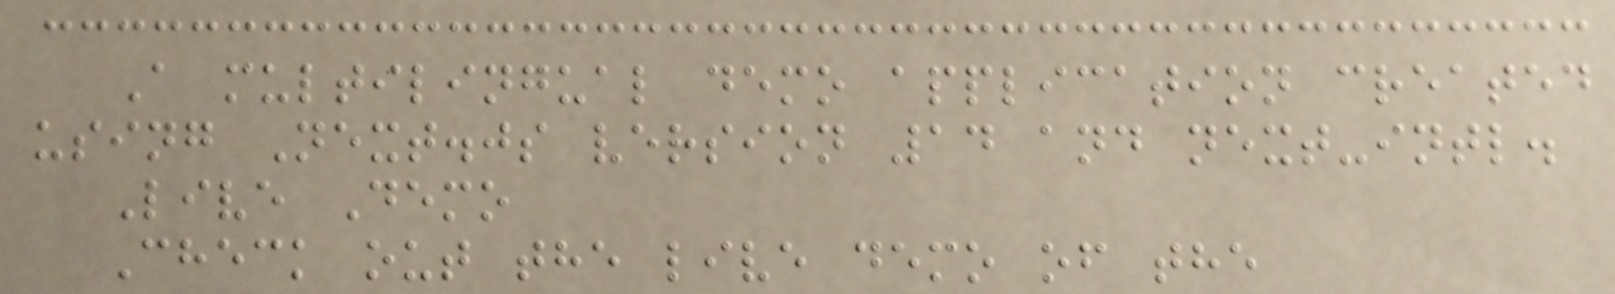A multilingual demo application created
using Next.js version 14 and next-intl.
Live Demo
Check out the live demo of the
